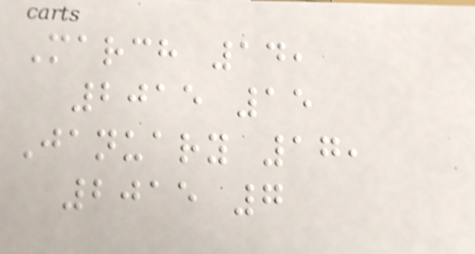March 14,
2015 15
January 17,
2015 7
